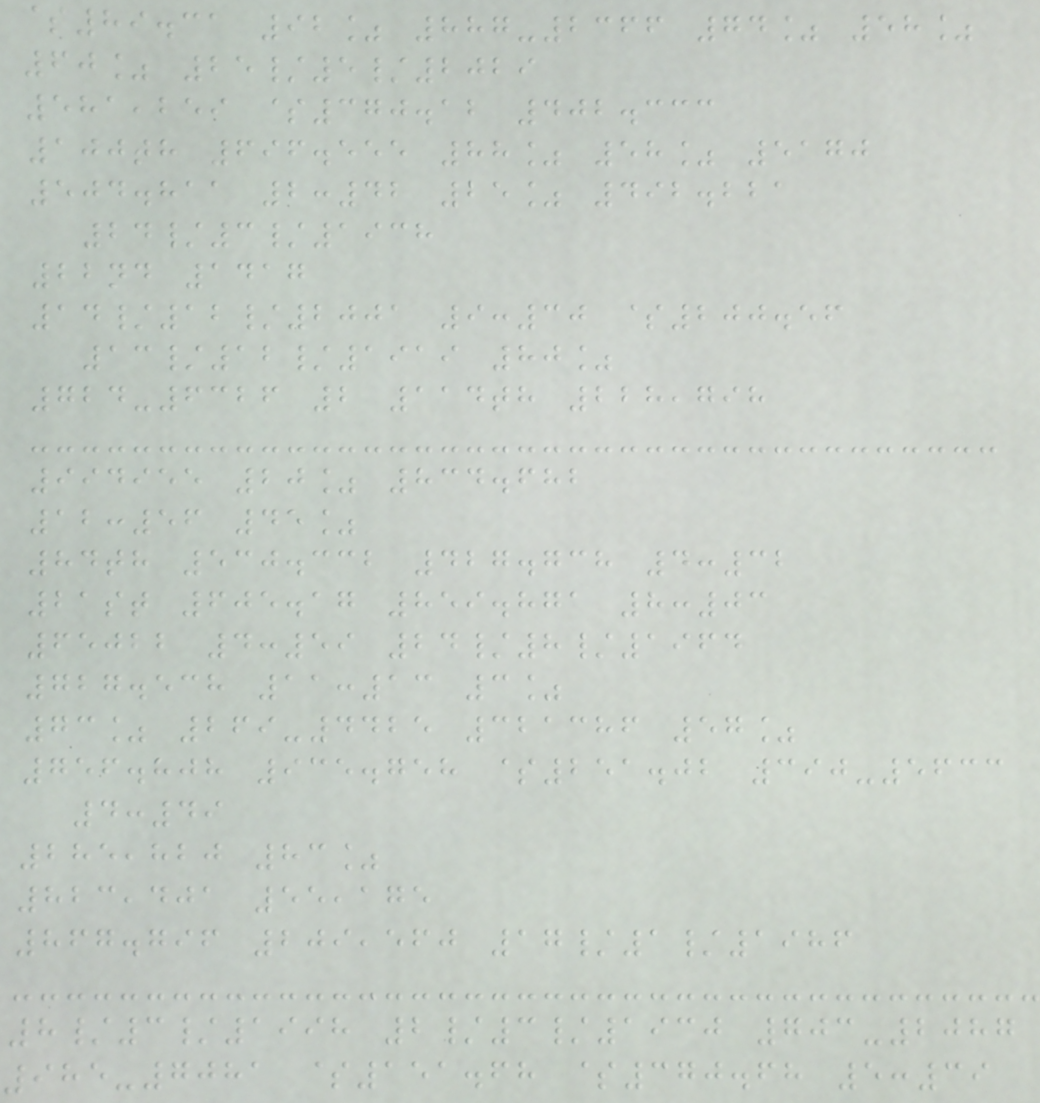$89.31 92% 887-2366 74% 58%
60% 25/5/2029
581,259 $370.12 402.333
100th 696.555 88% 58% 5170
504.811 2:42 25% 492.221
24/3/1938
22nd 1417
14/12/2001 9:30 $200.56
13/12/1919 80%
724-6326 2 114th 228,798
994955 20% 834.682
12:56 45%
84th 530.332 427.738 4:32
21st 605.17 859.871 8:03
65022 4:59 24/8/1964
727.538 11:13 3%
73% 269-4425 321386 57%
756.808 935.758 $251.02 390-5633
4:49
285,820 83%
823,401 55,175
867.796 209,560 17/1/1986
8/3/1998 2/3/1930 703-2087
985-7081 $151.68 $370.68 5:39
